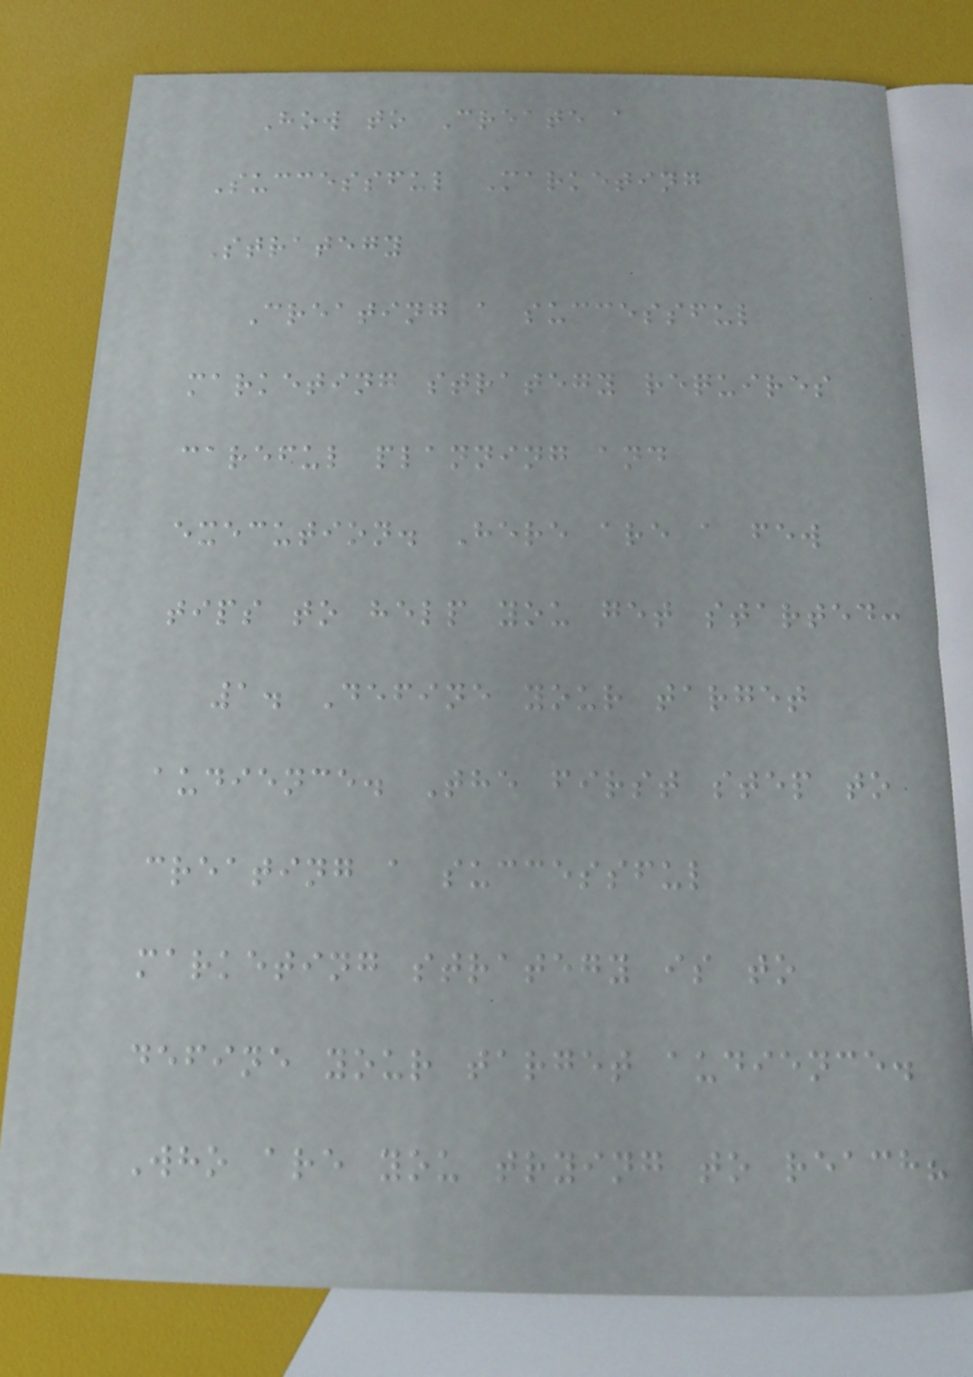How to Create a
Successful Marketing
Strategy
Creating a successful
marketing strategy requires
careful planning and
execution. Here are a few
tips to help you get started:
1. Define your target
audience. The first step to
creating a successful
marketing strategy is to
define your target audience.
Who are you trying to reach?
